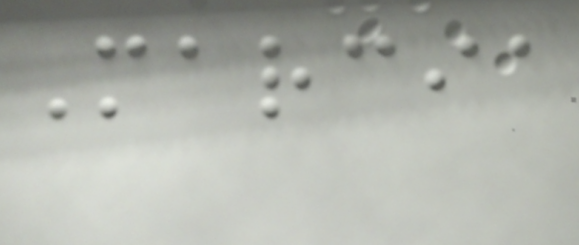Marcia
